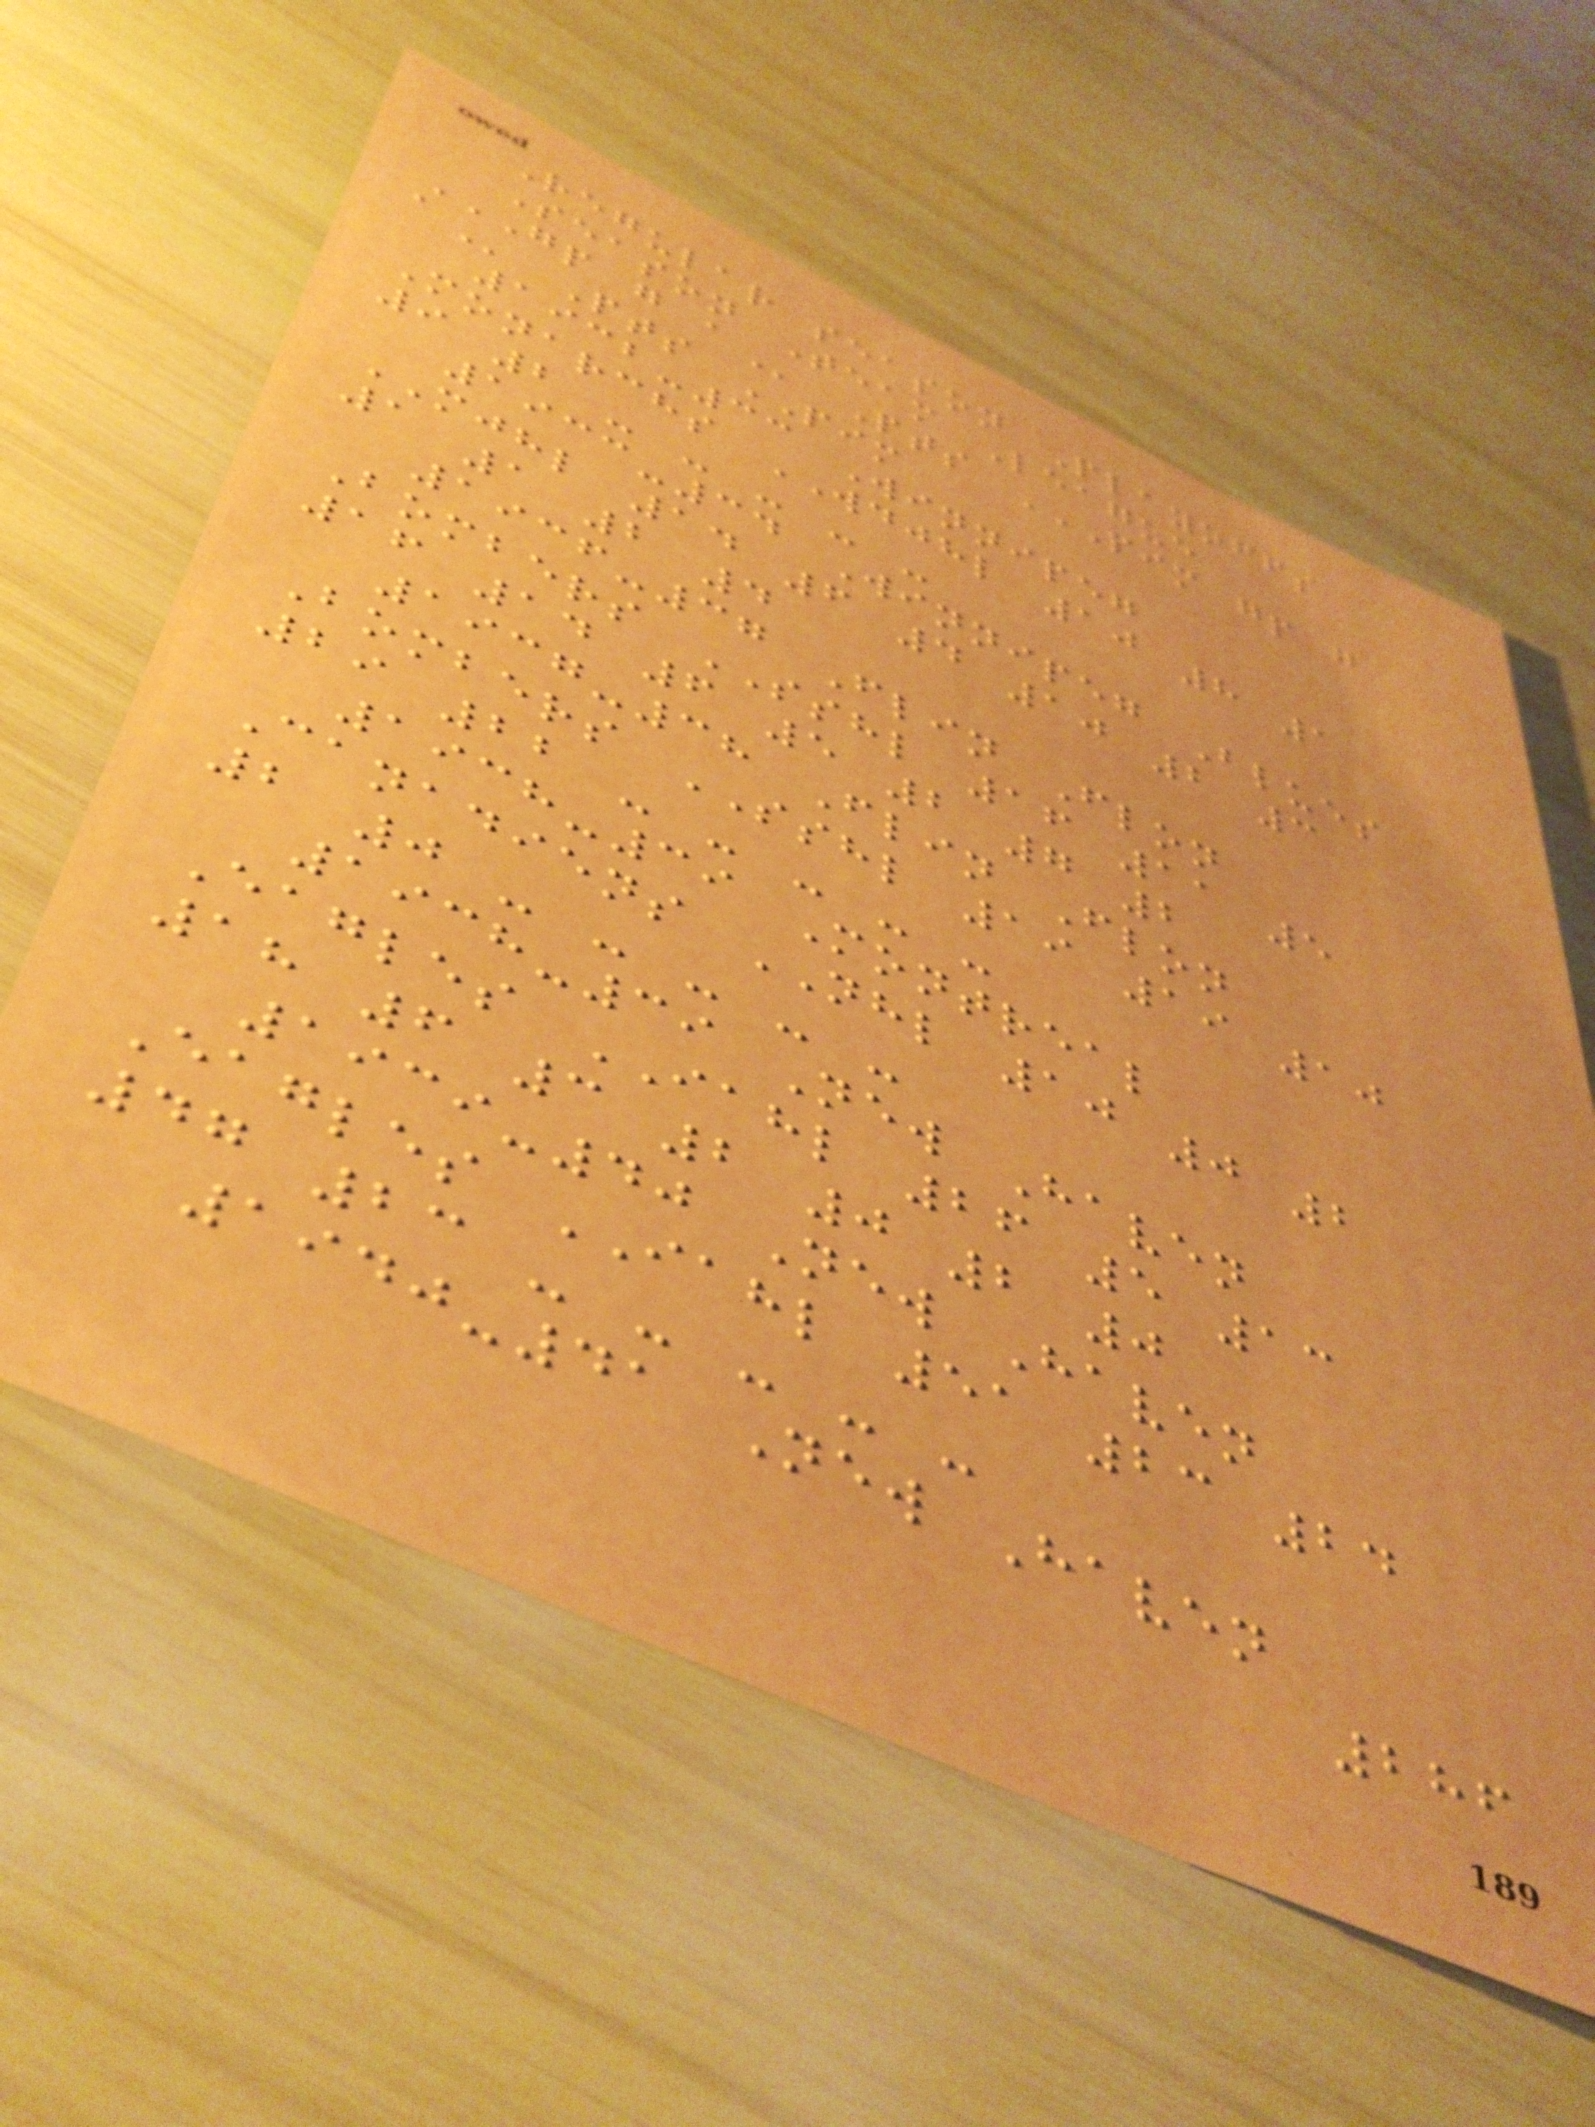Regular season Playoffs
Season Team League
GP G A Pts PIM GP G
A Pts PIM
1932-33 Winnipeg
Monarchs WDJHL 10 8 1
9 2 - - - - -
1933-34 Winnipeg Blues
MJHL 14 6 4 10 2 3
1 1 2 4
1936-37 Flin Flon
Bombers SSHL 16 11 5
16 14 6 5 2 7 2
1937-38 Flin Flon
Bombers SSHL 19 19 10
29 22 - - - - -
1938-39 Montreal
Canadiens NHL 10 0 2
2 0 - - - - -
1938-39 New Haven
Eagles IAHL 26 5 13
18 6 3 2 0 2 0
1939-40 New Haven
Eagles IAHL 51 23 24
47 23 - - - - -
1940-41 New Haven
286
